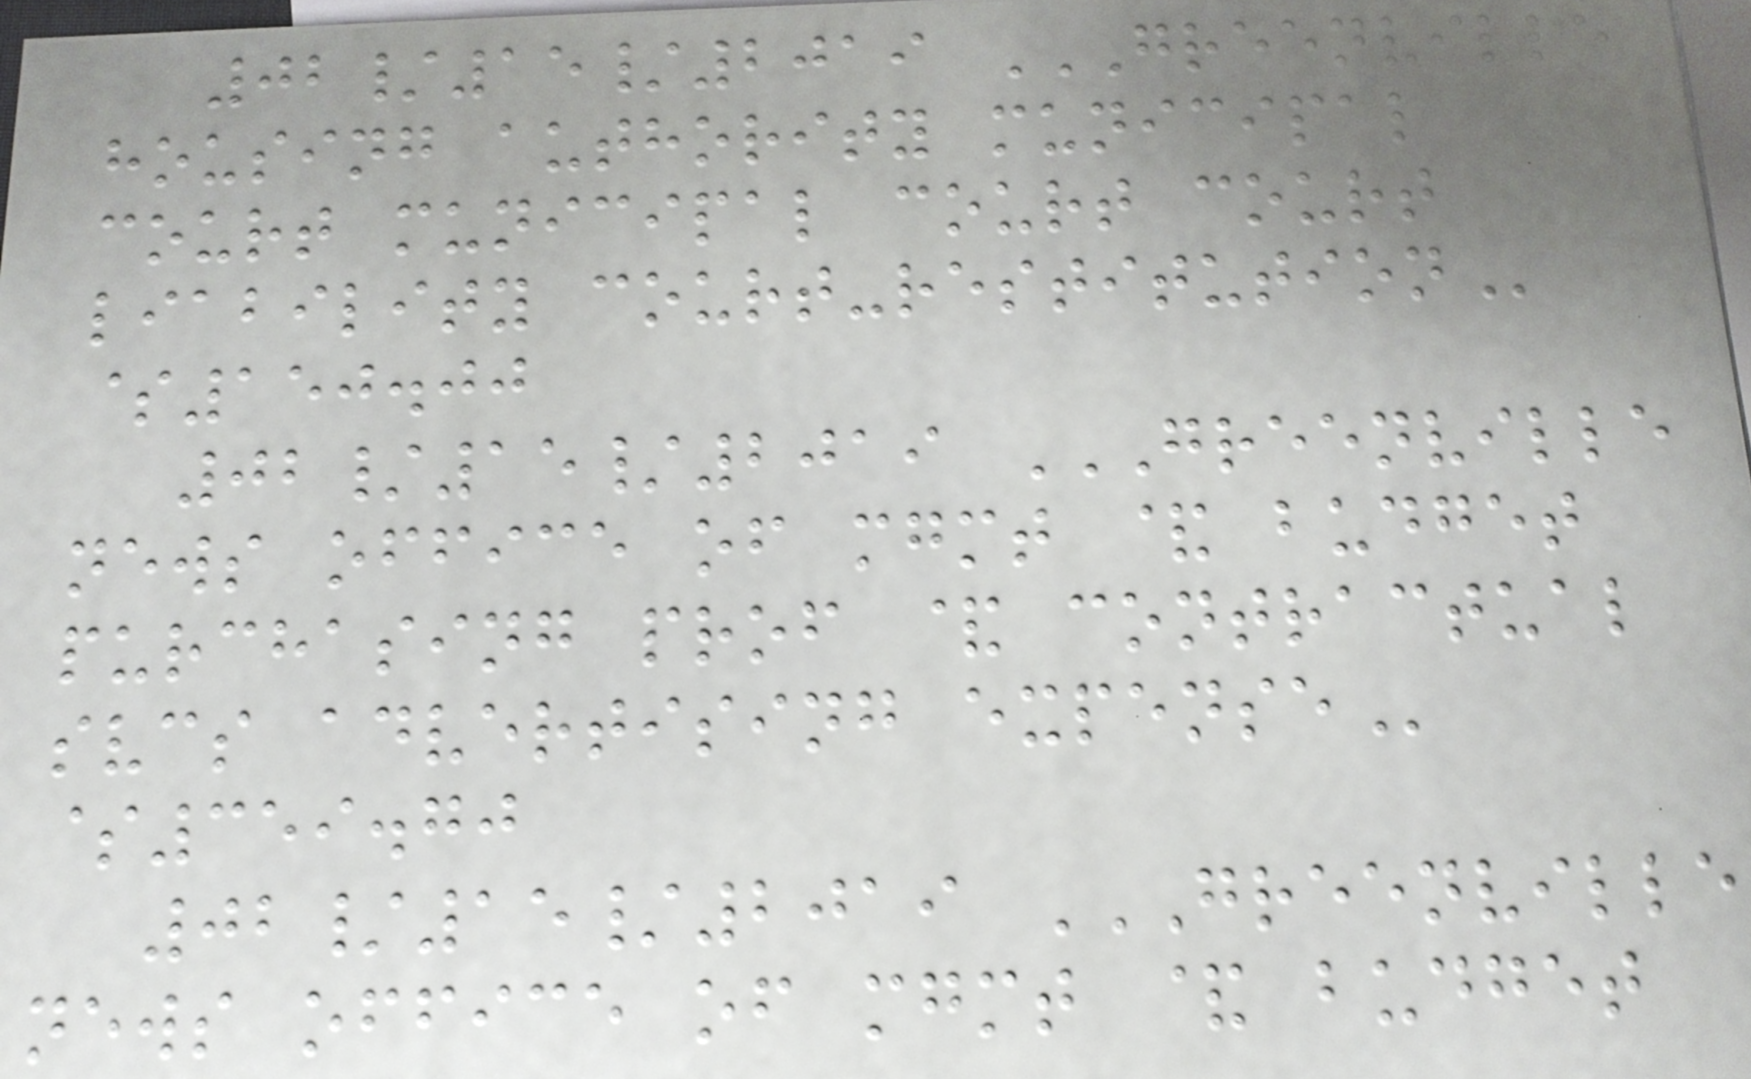02/15/2019 GREENVILLE
HOUSING AUTHORITY MUNICIPAL
COURT MUNICIPAL COURT COURT
LIABILITY COURT-RESTITUTION
$150.00
02/15/2019 GREENVILLE
NEWS OFFICE OF MGMT & BUDGET
PURCHASING PROF & CONTRACTUAL
SVCS ADVERTISING EXPENSE
$359.70
02/15/2019 GREENVILLE
NEWS OFFICE OF MGMT & BUDGET
